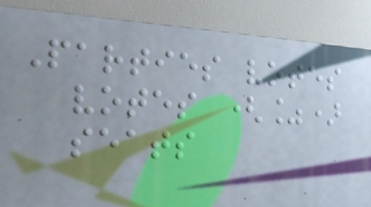Parties votes
votes (%)
seats
